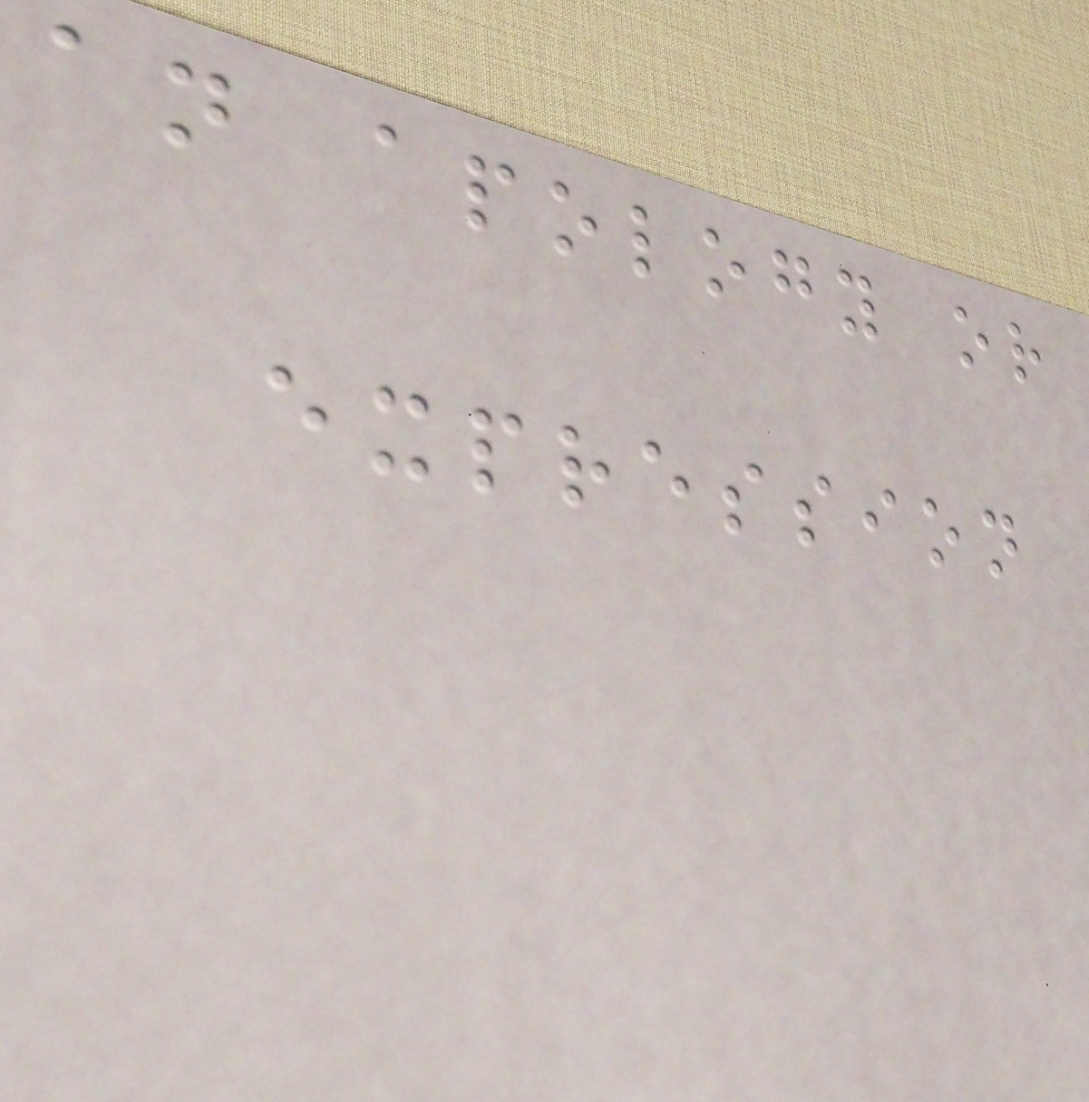an apology or
expression
